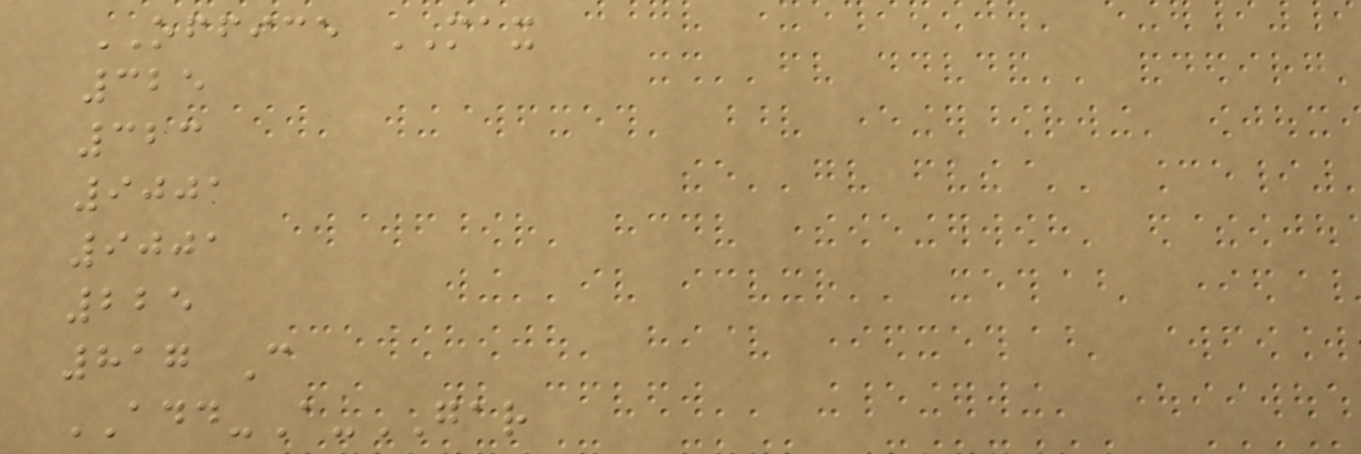OFFICE MAX
325
323
9001
9001
225
817 C
ADD-A-GAR
